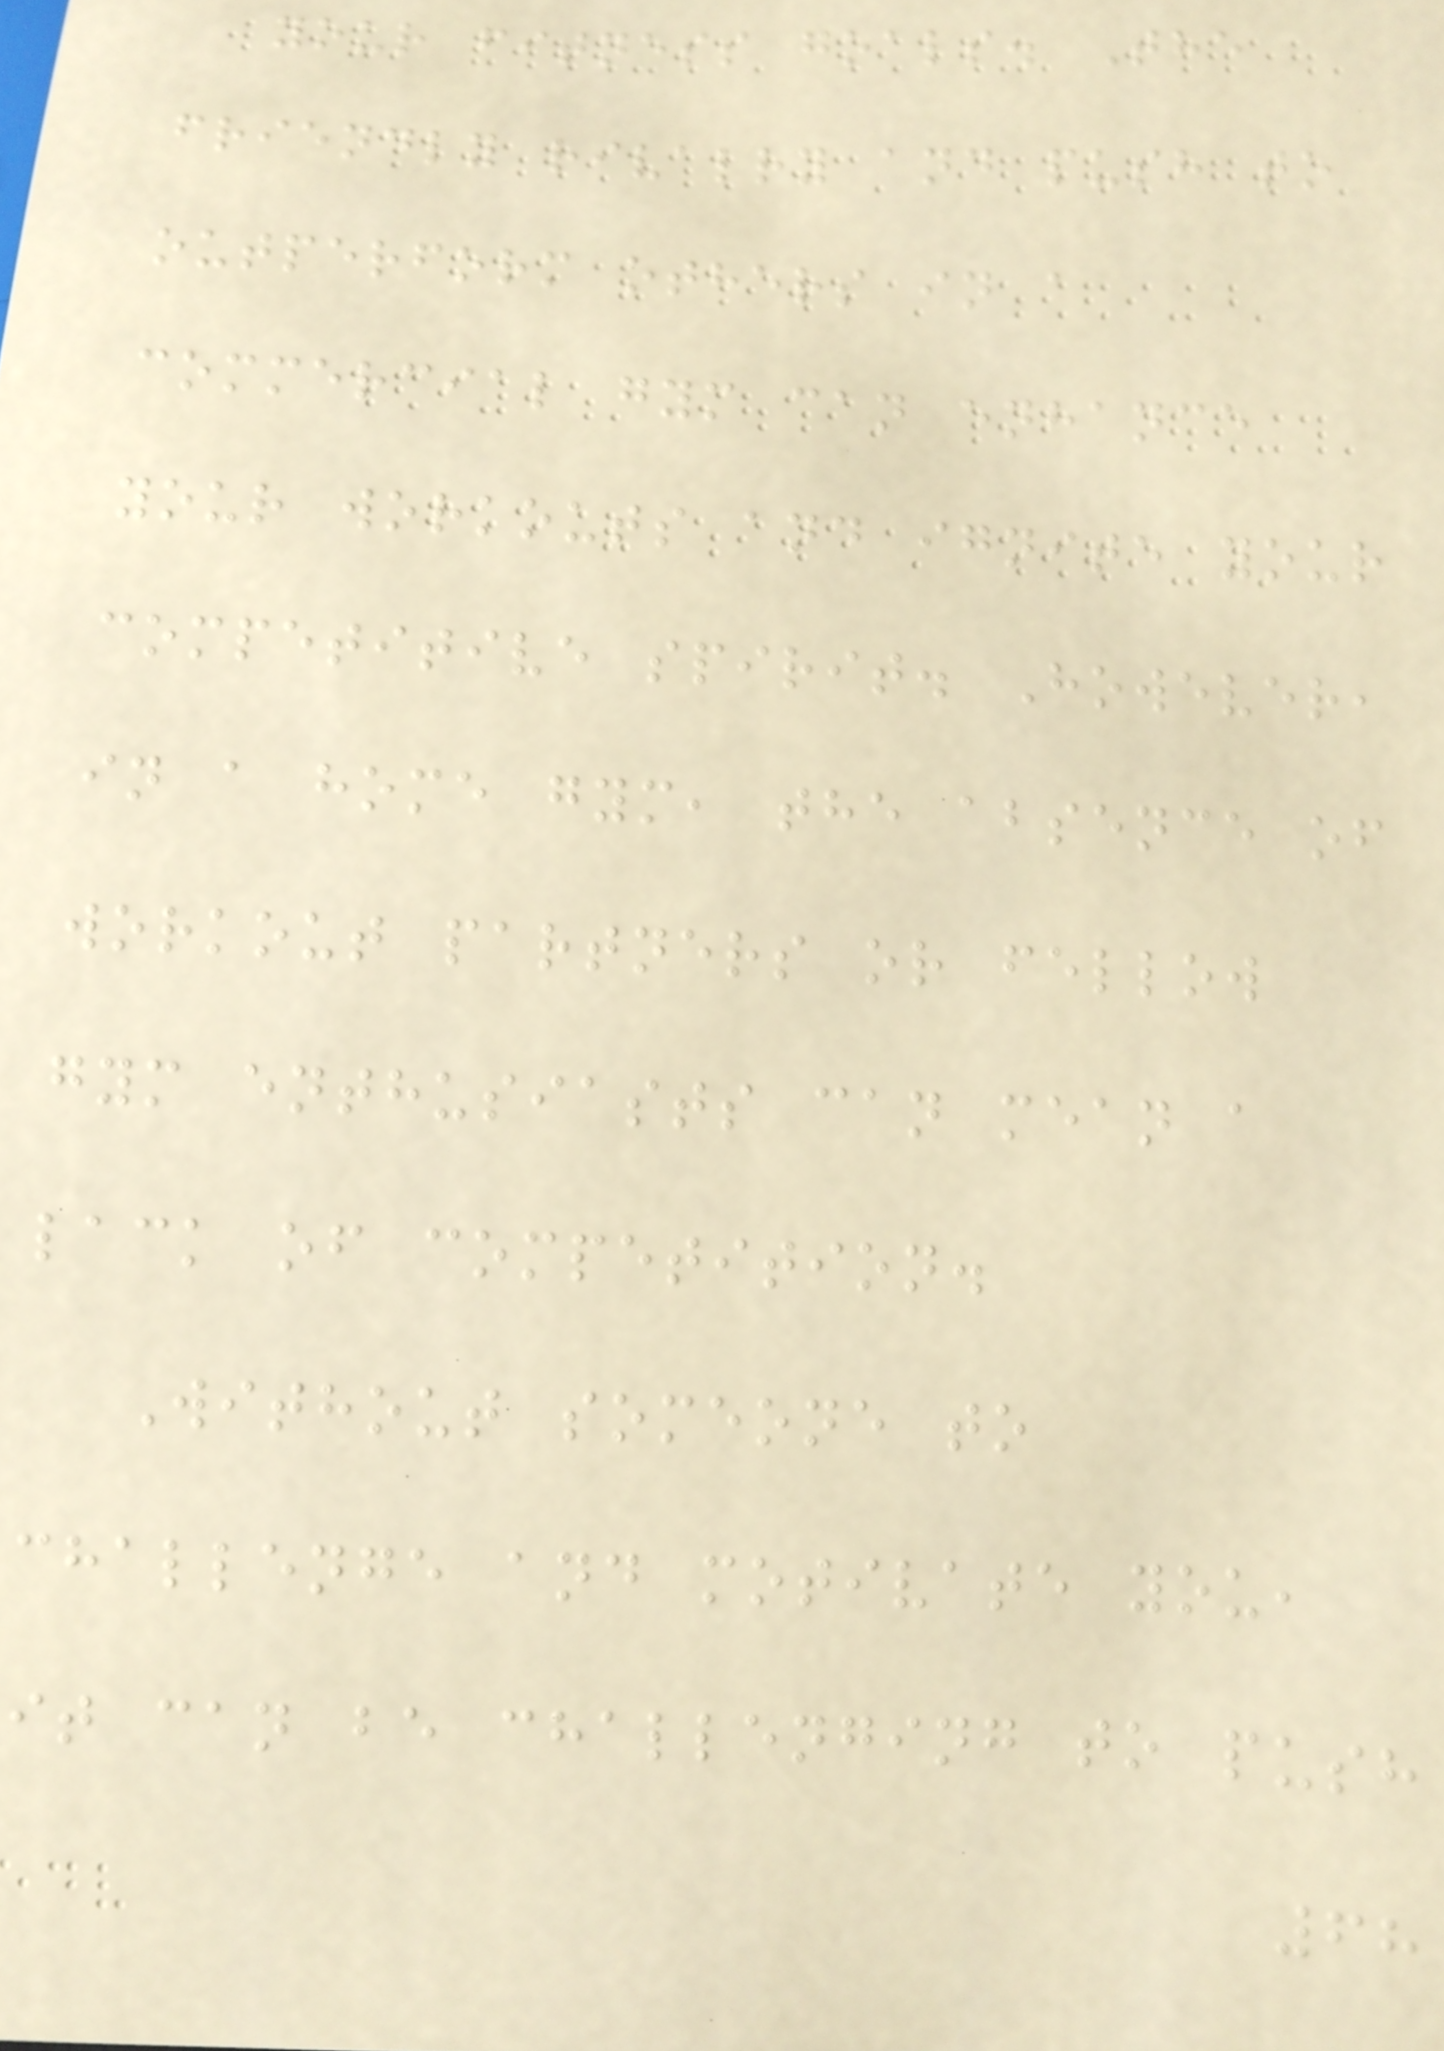your fitness goals. The
friendly rivalry and push to
outperform others in a
commercial gym can enhance
your workouts and ignite your
competitive spirit. However,
in a home gym, the absence of
workout partners or fellow
gym enthusiasts can mean a
lack of competition.
Without someone to
challenge and motivate you,
it can be challenging to push
68
